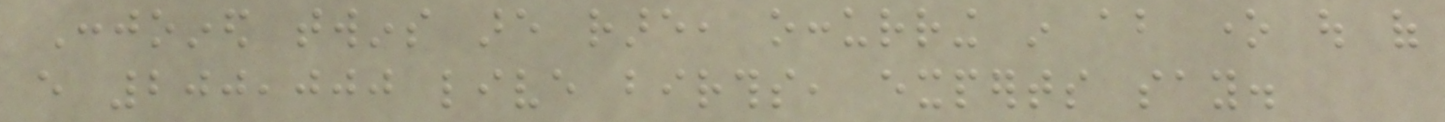Conjoined twins are rare, occurring in about one out of
every 200,000 live births, experts say.
